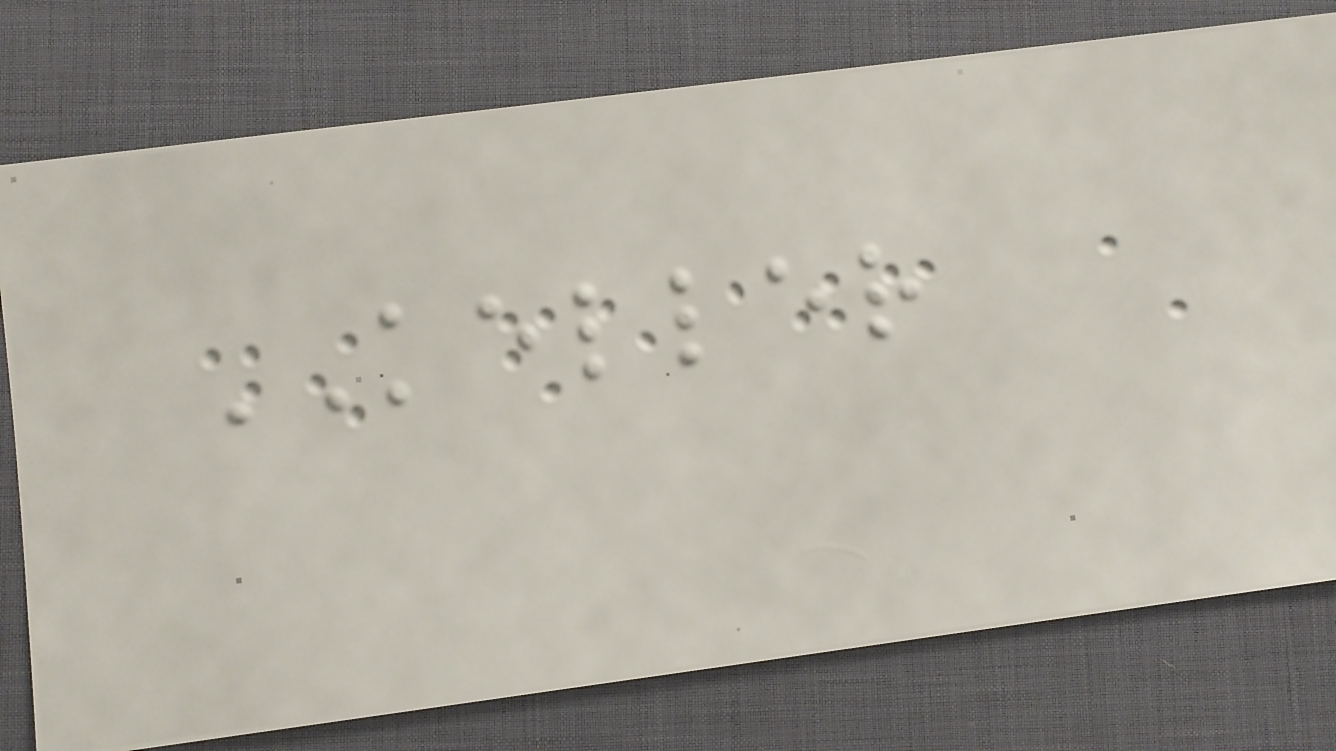KELLER
